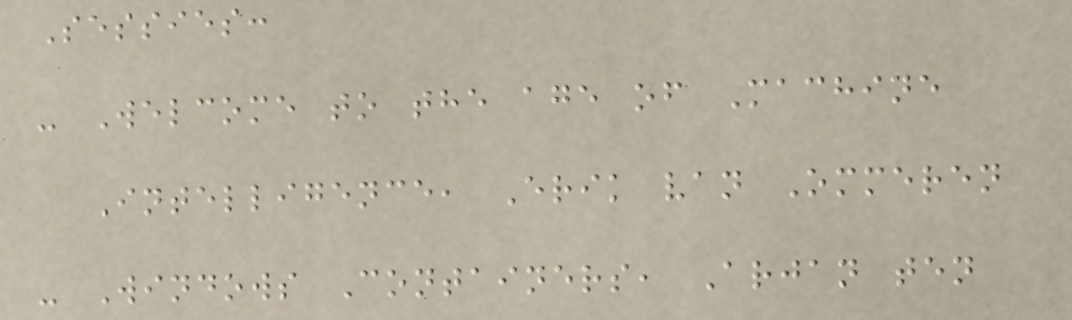Sessies:
- Welcome to the age of Machine
Intelligence, Erik van Ommeren
- Windows Containers, Arjan ten
